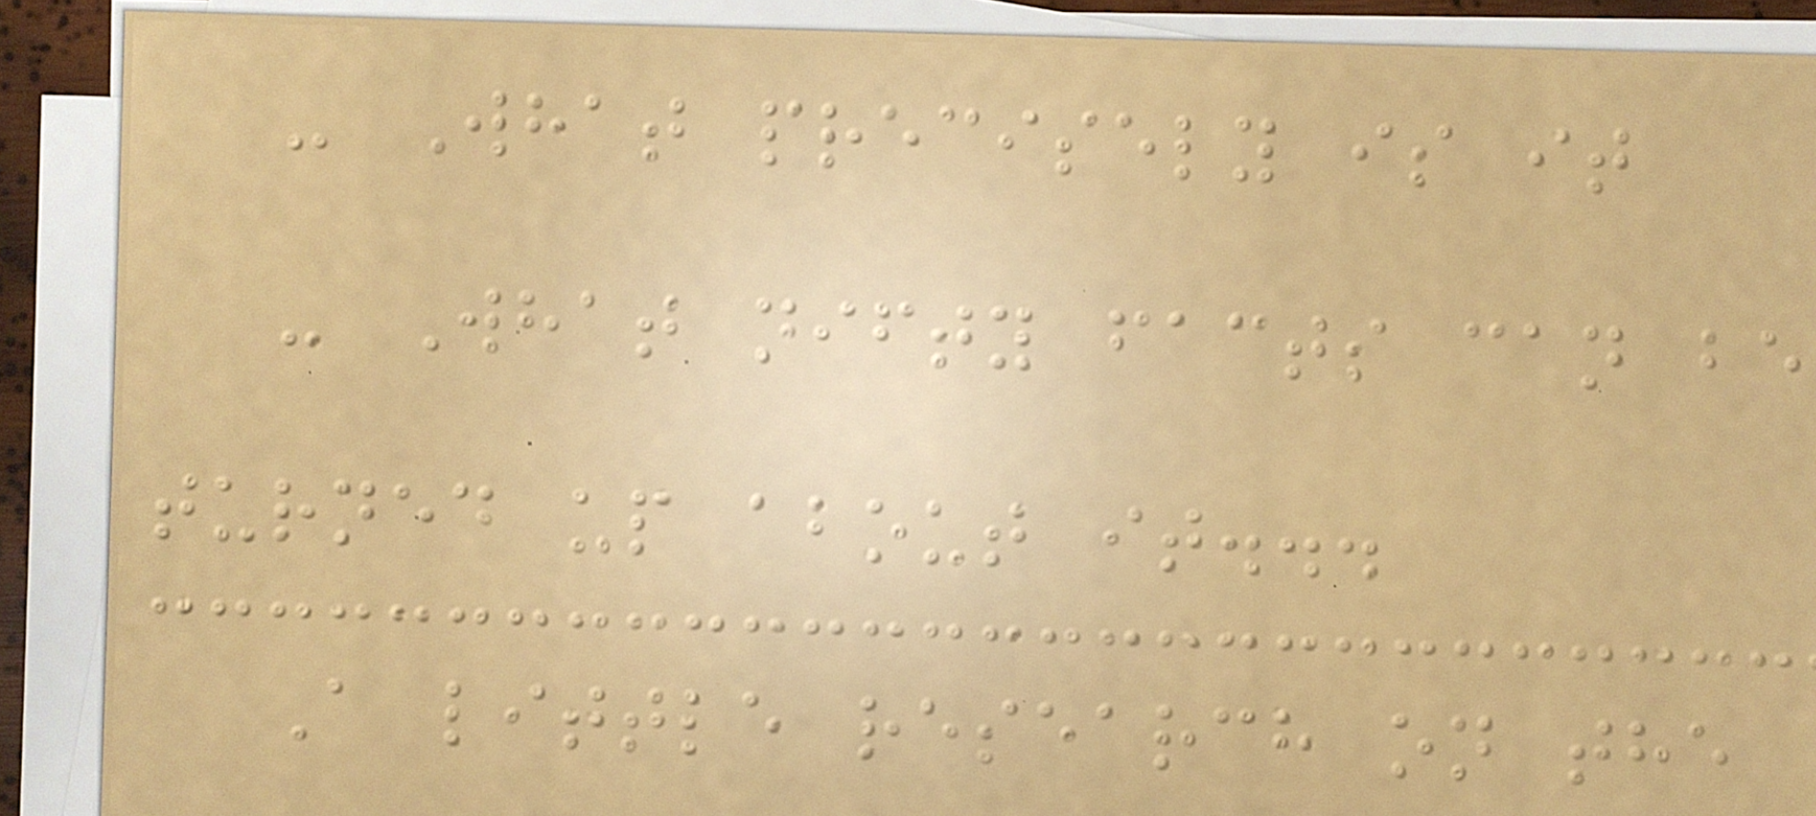- What precisely is it
- What nifty facts can be
turned up about it...
A little research on the
